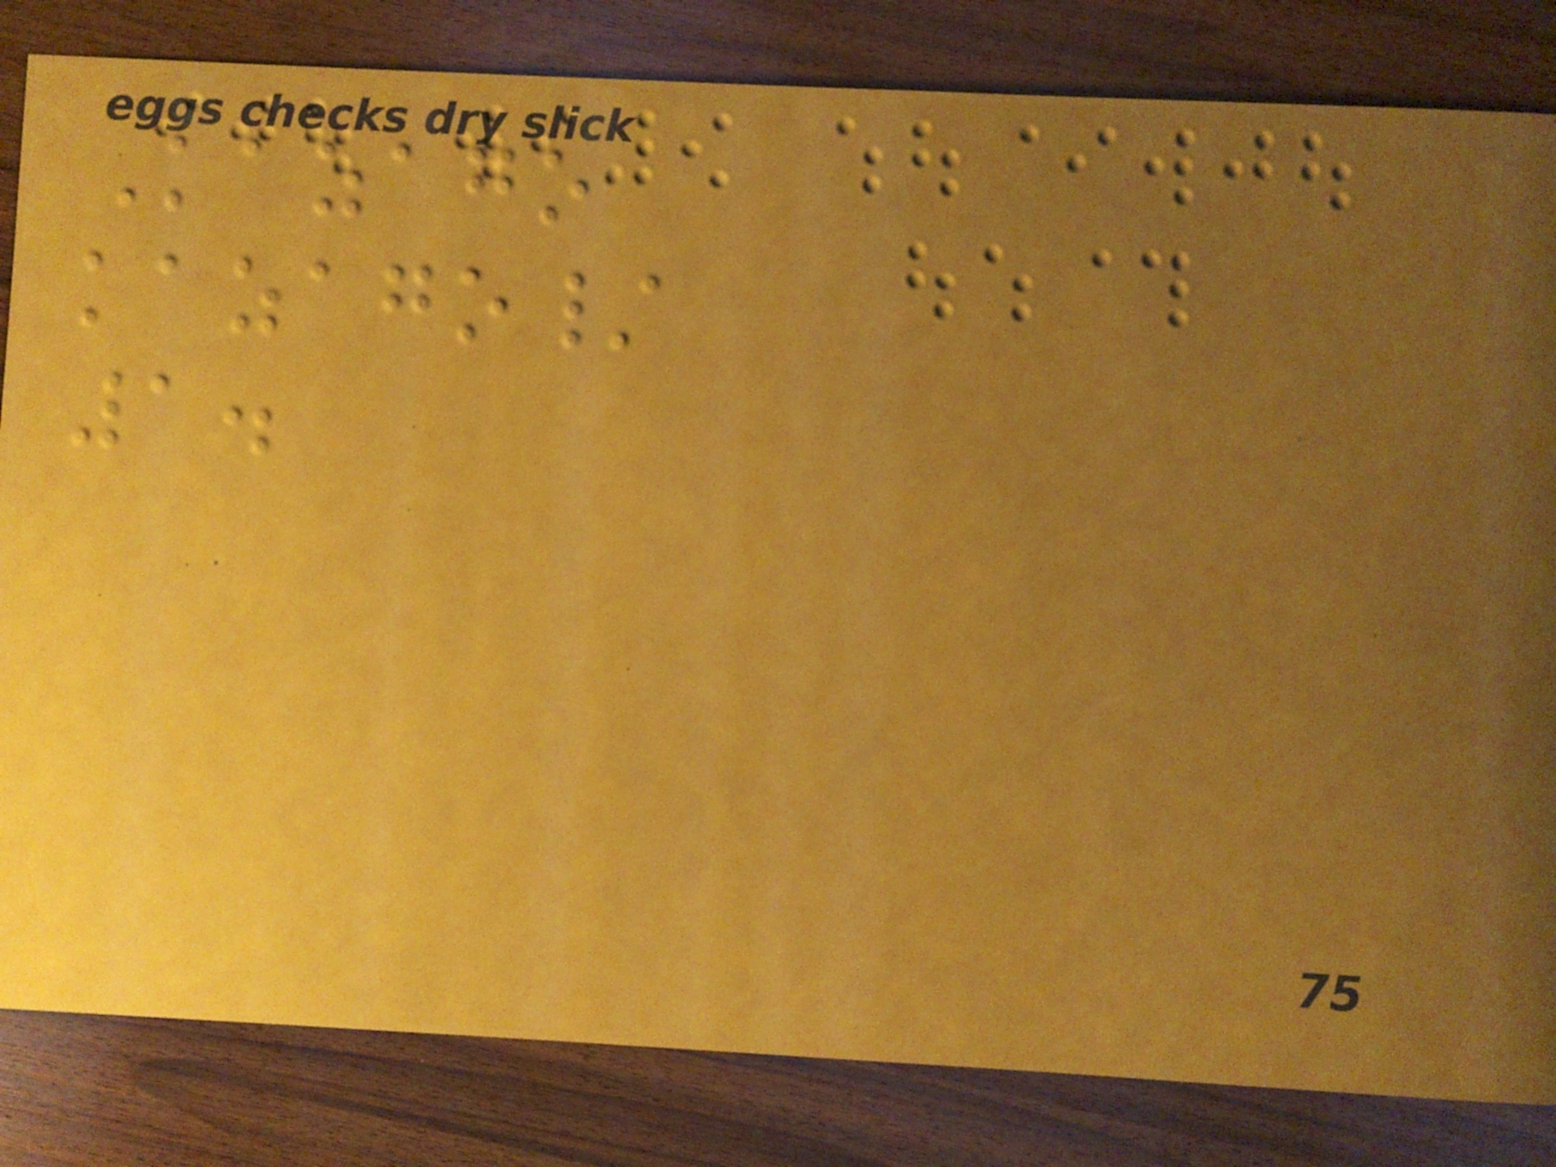Kazago
kazago/
1.
